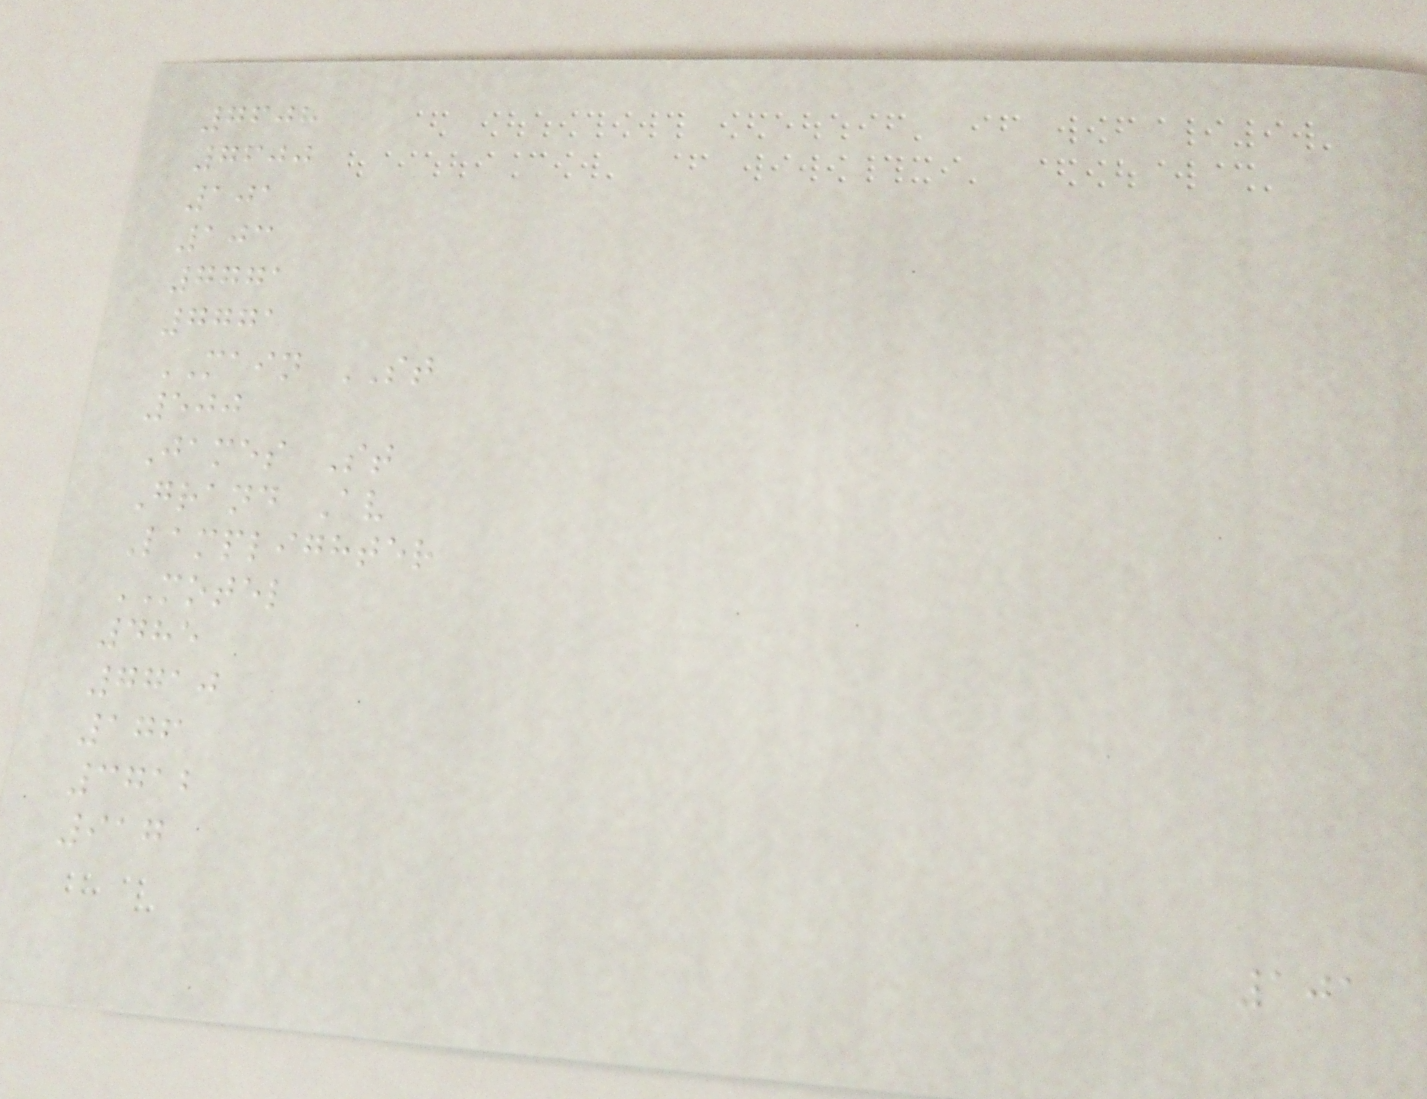7608
7600
101
103
7771
7771
MAIN ST
500
James St
Grand Av
Lamplighter
MOTEL
485
7710
176
3712
917
101
